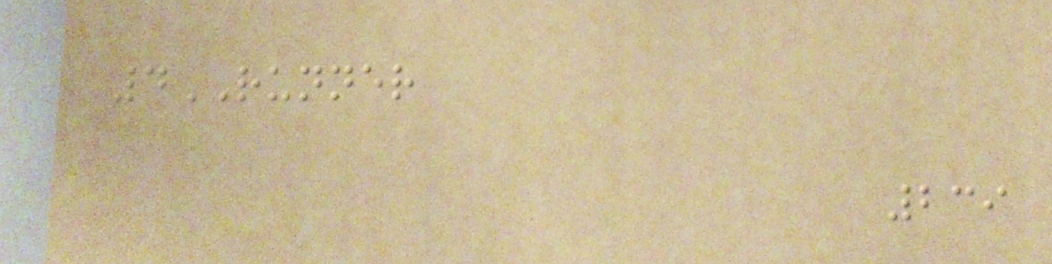4RUNNER
239
